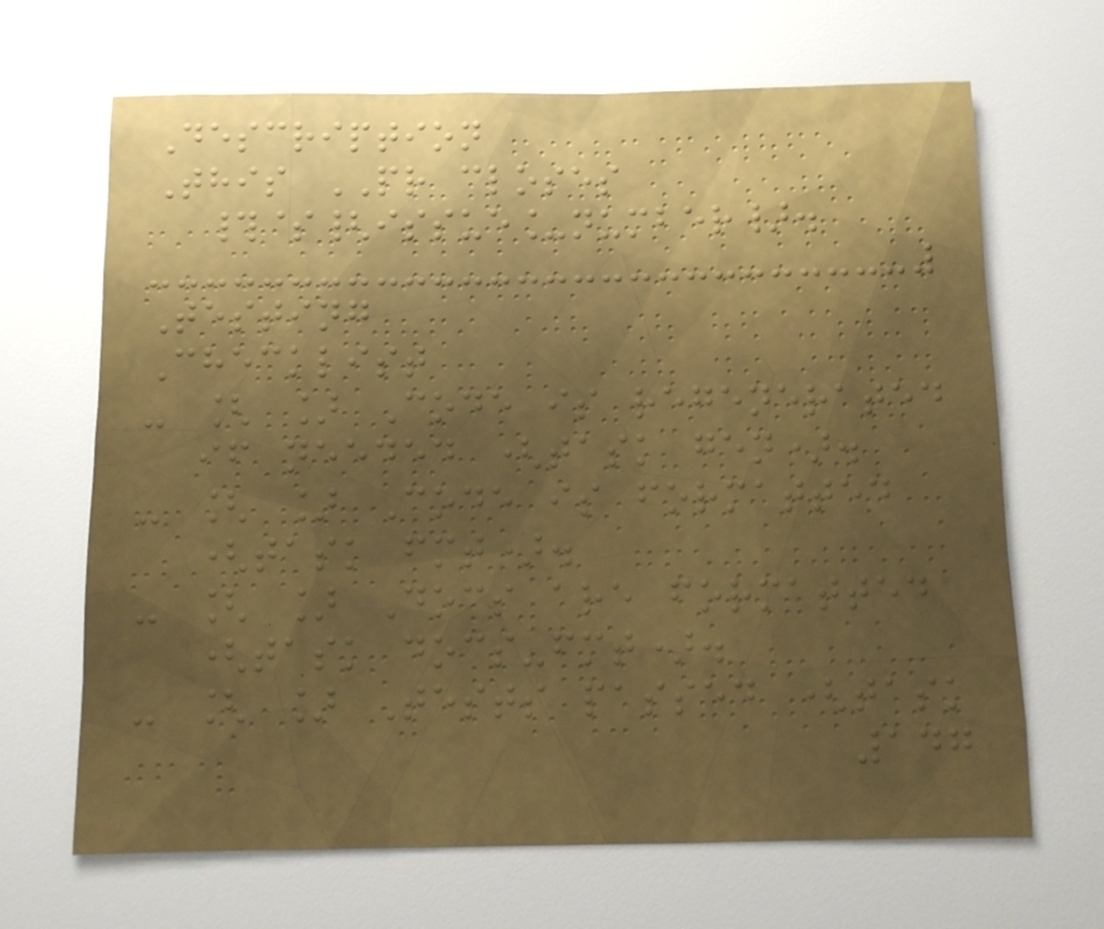Description
This PR closes
#${issue_number}.
Testing
Checklist
- [ ] Code is regenerated
if needed (task gen).
- [ ] Code is formatted
(task fmt).
- [ ] Docs are formatted
(task docs-fmt).
- [ ] Tests passed (task
147
